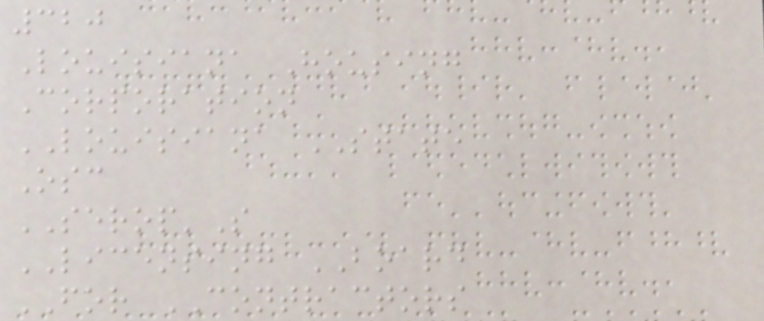320
Louisiana Housing
Corporation
LOUISIANA STATE
Osc
SEROP'S
LICENSING BOARD
FOR CONTRACTORS
